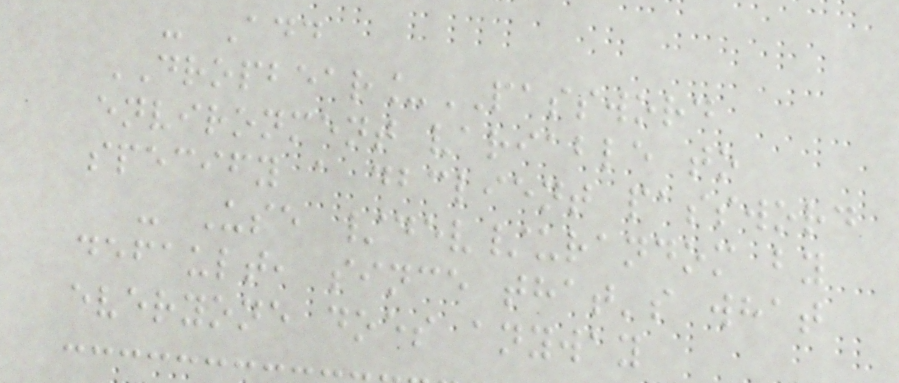- Add
DROPBEAR_PASSWORD
environment variable to
specify a dbclient password
- Use /dev/urandom by
default, since that's what
everyone does anyway
